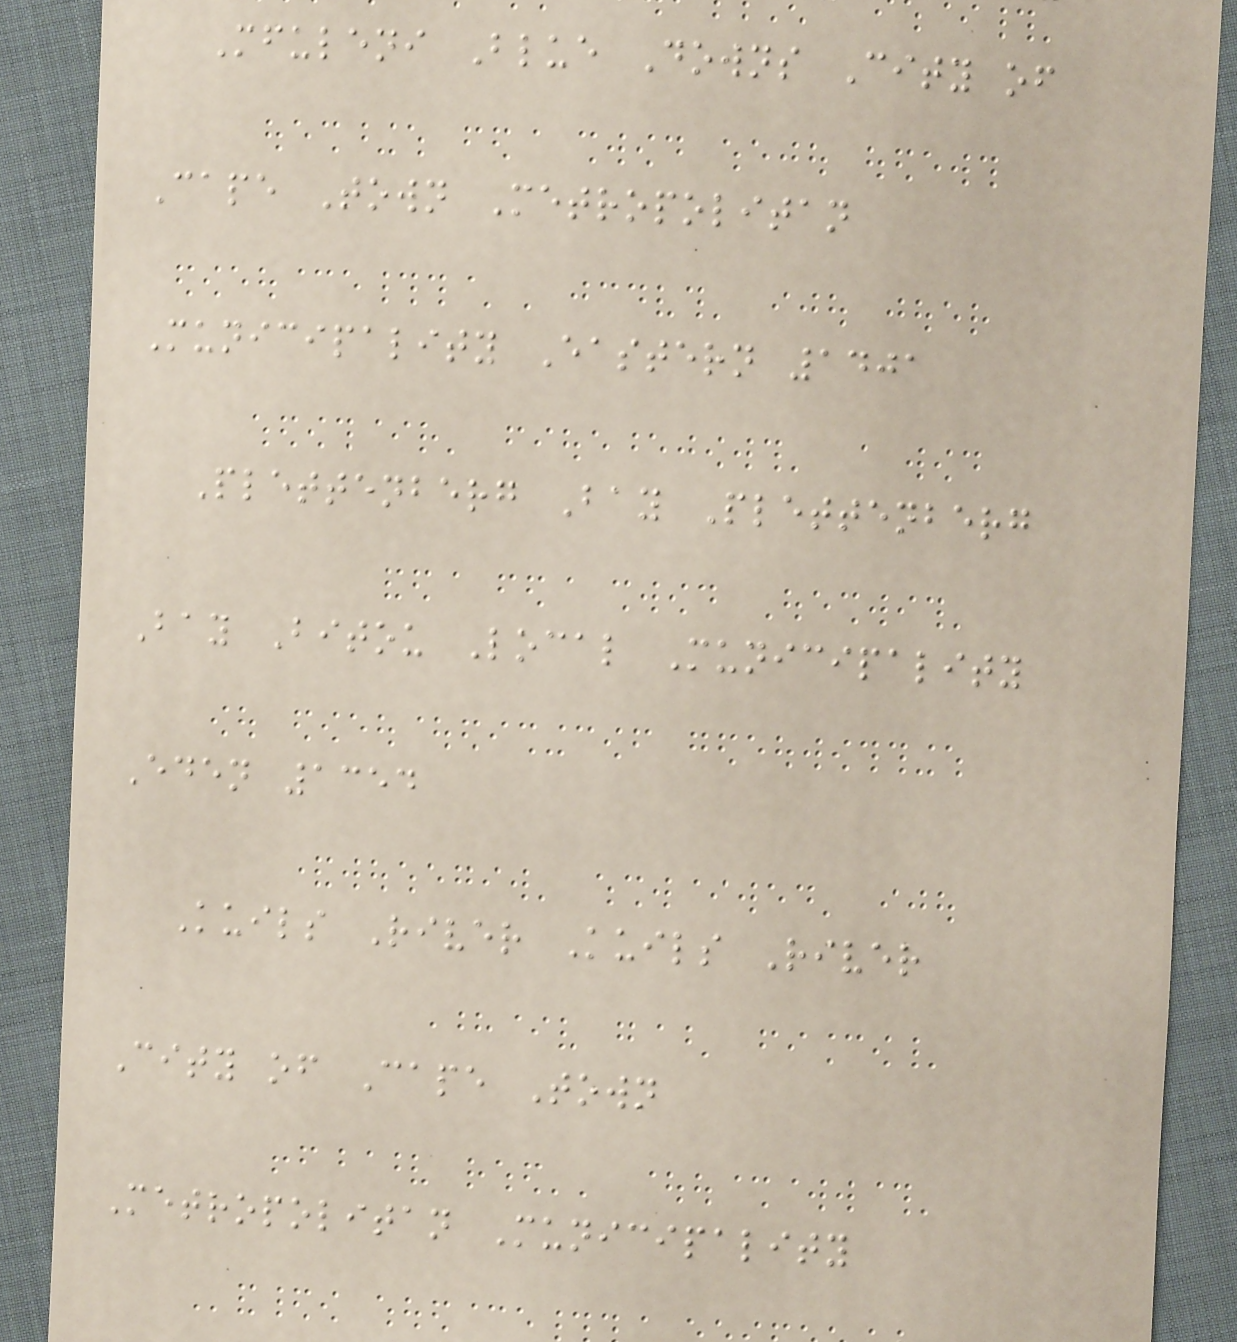Mfuleni Blue Downs City of
Cape Town Metropolitan
Municipality Eastern 1401
Plettenberg Bay Plettenberg
Bay Bitou Local Municipality
Eden 1354
Kuils River Kuils River
City of Cape Town
Metropolitan Municipality
